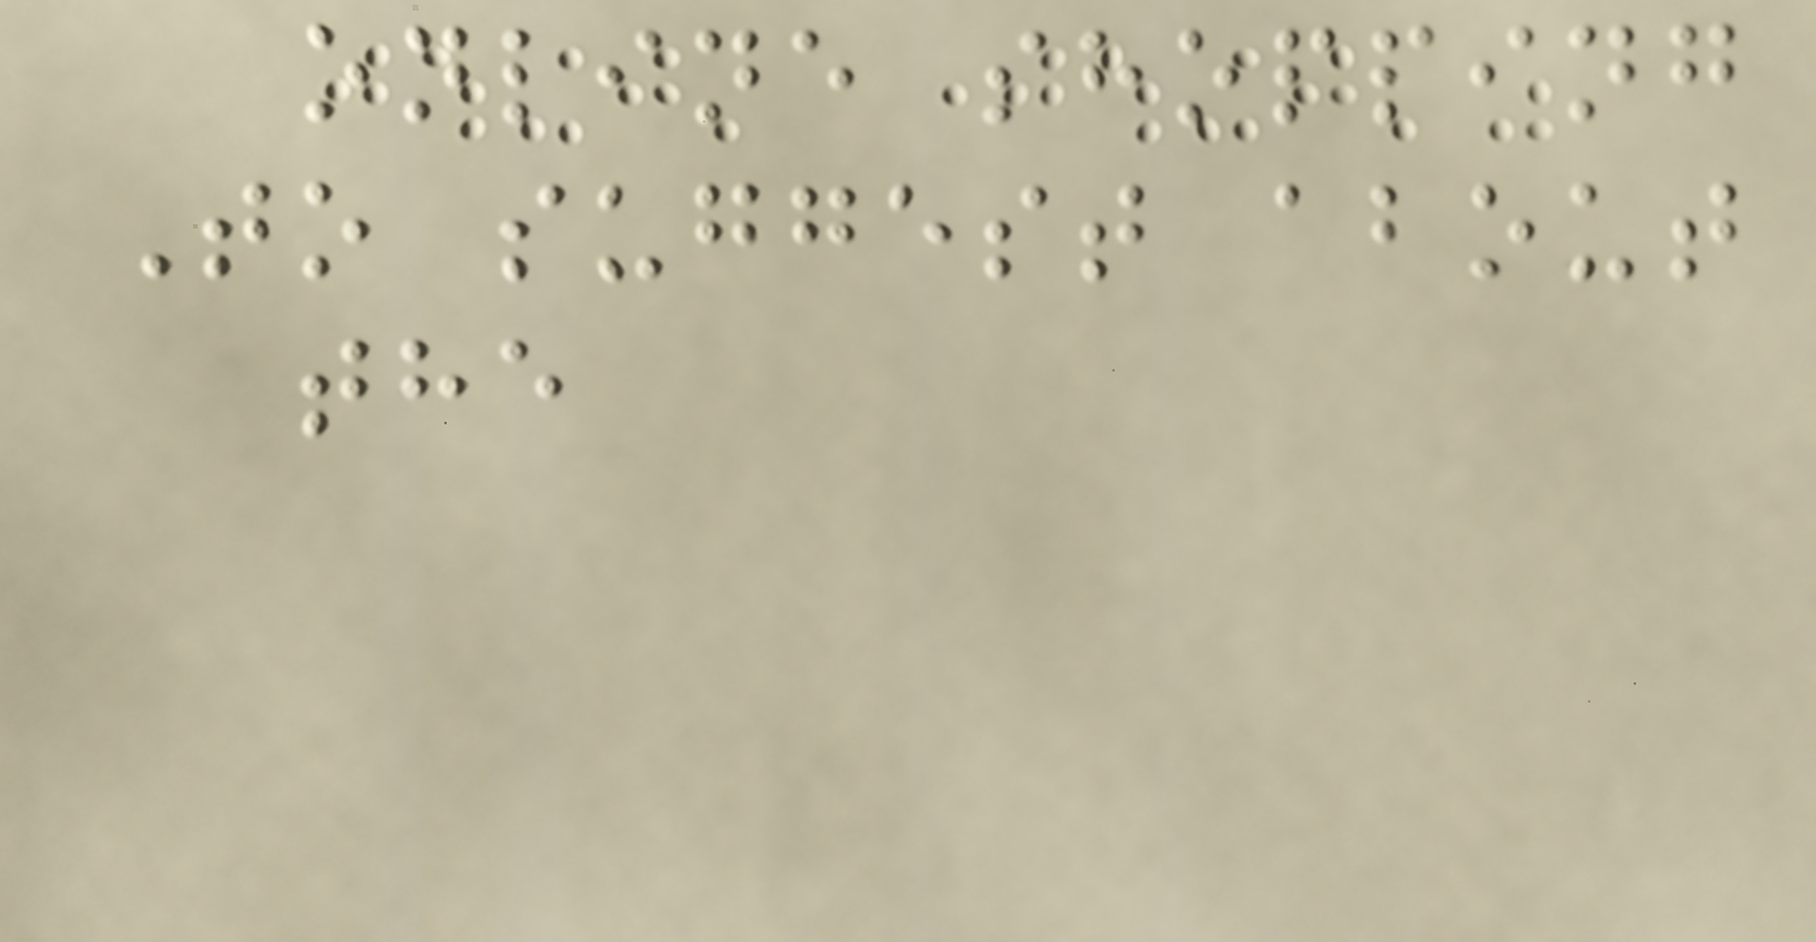online shopping
To suggest about
the
